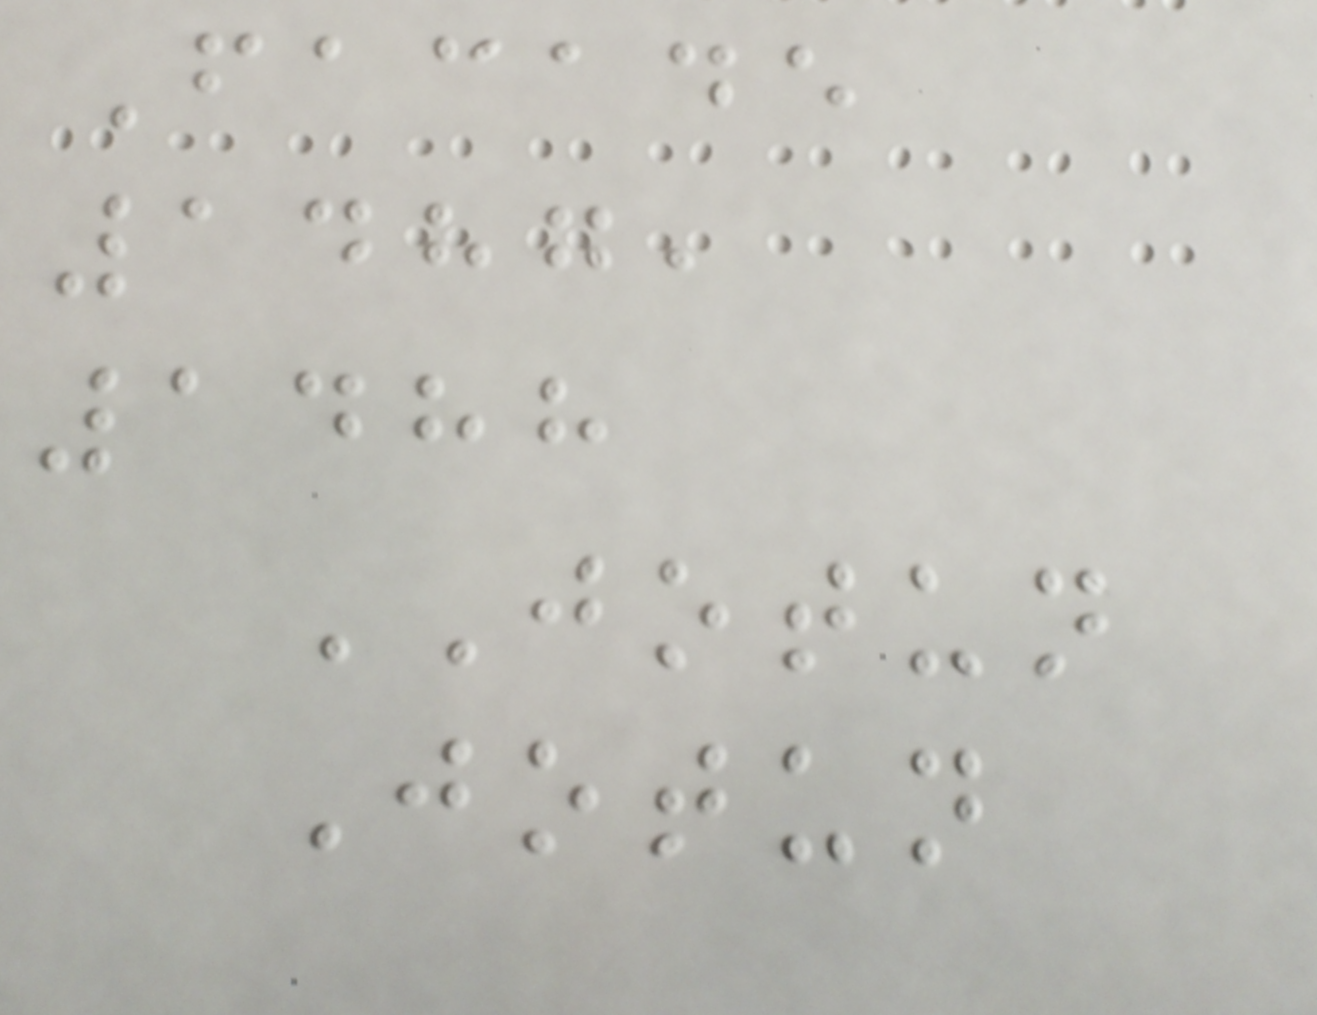Facade
1487,
1488
JOTUN
Jotun
